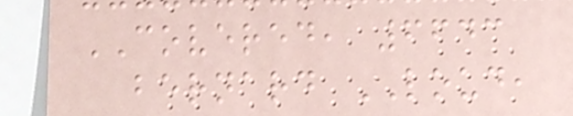COVERED, 6643
bernard LOUD,
